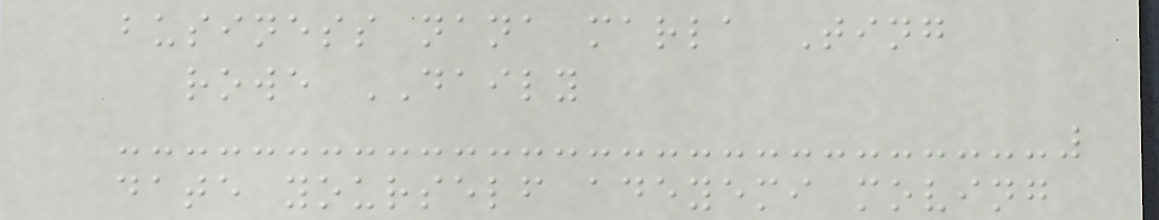business nana marla Ting
rowe DAILY
date yourself adeyemi moving
